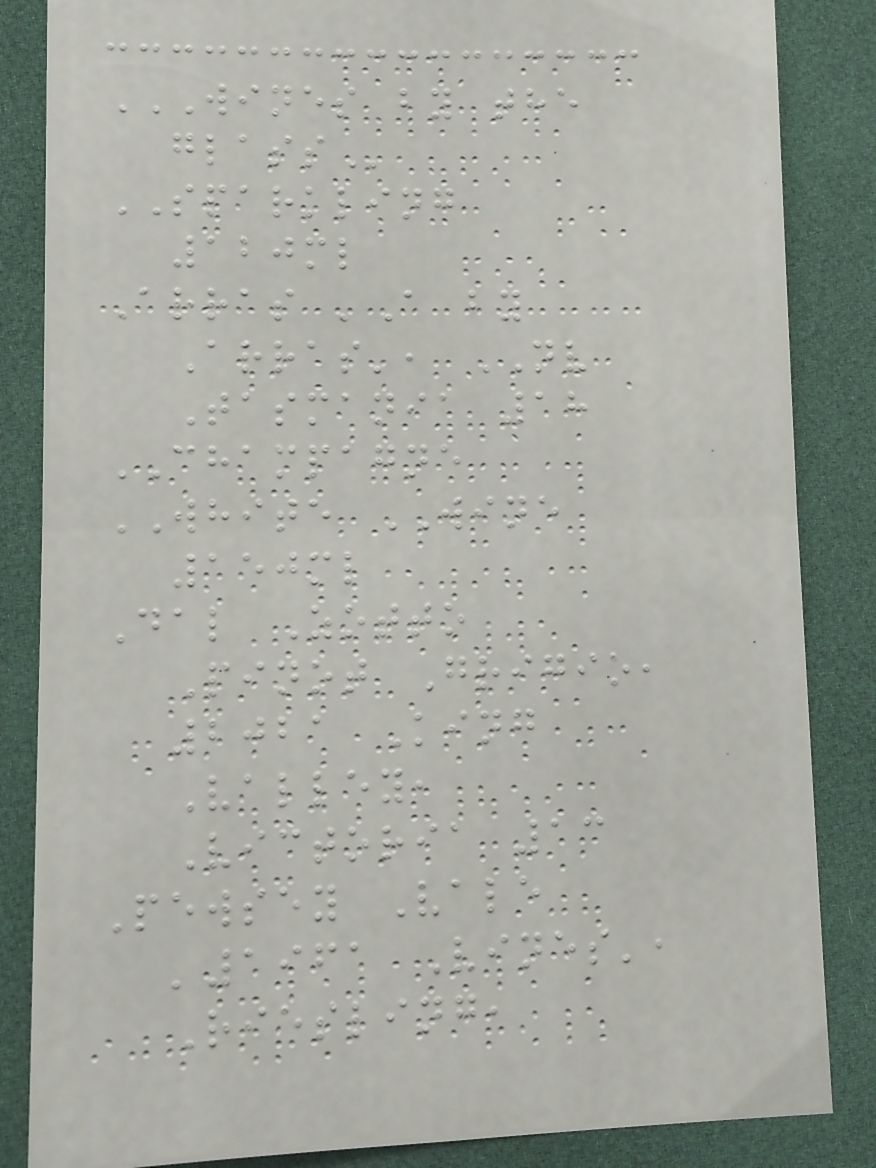WINES BY THE
GLASS
SPARKLING
120ml
Arras 'A by
Arras', NV
Tasmania 18
CHAMPAGNE
WHITE WINE
150ml
Dal Zotto
Pinot Grigio,
2021 King
Valley,
Victoria 13
Pewsey Vale
'1961 Vines',
Riesling,
